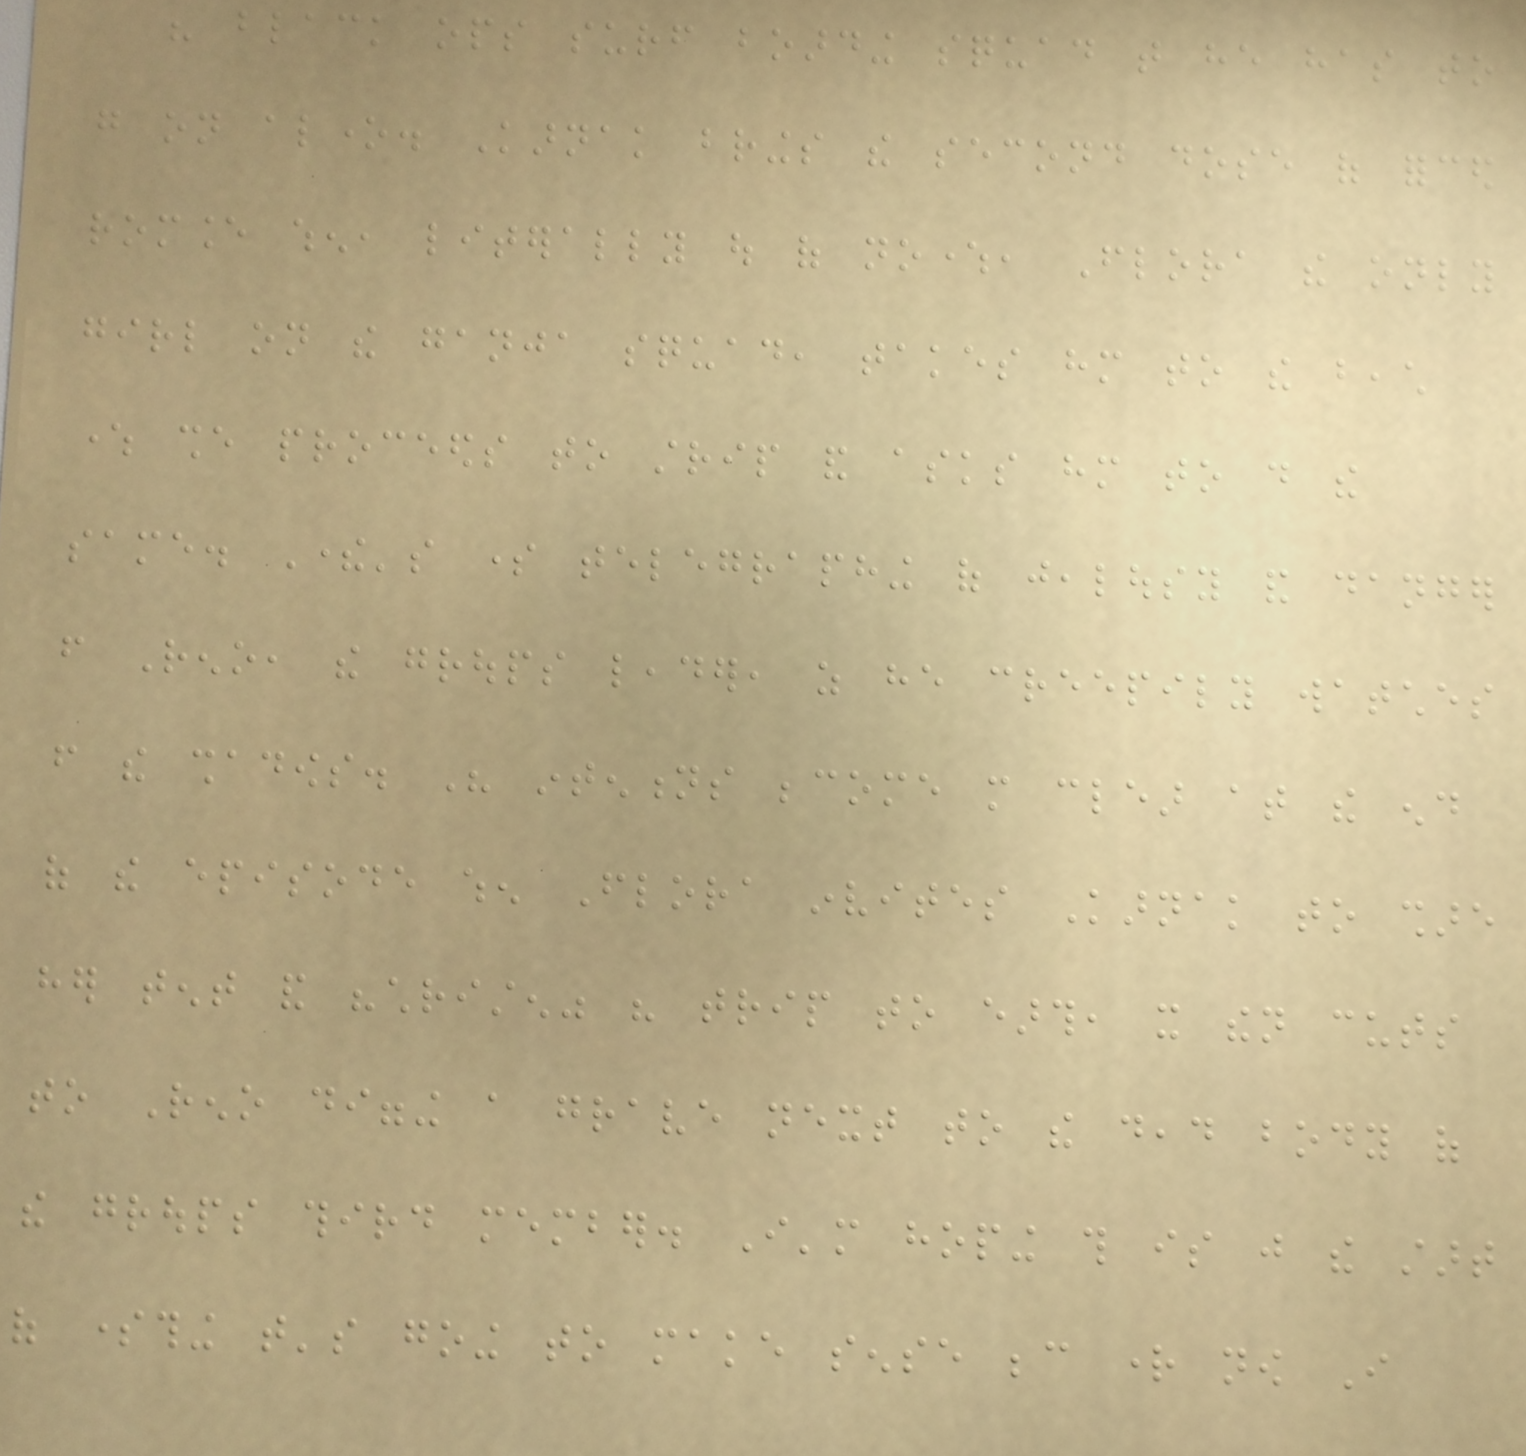his black ops surf boarding squad that he has to
go on alone. Karnak brings the second dose of forced
romance when, literally out of nowhere, Flora the only
girl on the ganja squad, takes him to the beach
where she proceeds to strip and asks him to do the
same. There's some telegraphing of jealousy and danger
from Reno, the groups leader, as he creepily watches
from the shadows. His intentions become more clear at the end
of the episode when Flora invites Karnak to share
her tent and "christen" his trip to earth, it then cuts
to Reno digging a grave next to the dead body of
the groups third member. I'm hoping this is just the start
of something that's going to make sense because right now I
